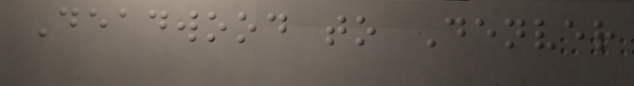Deadwood to Denver
